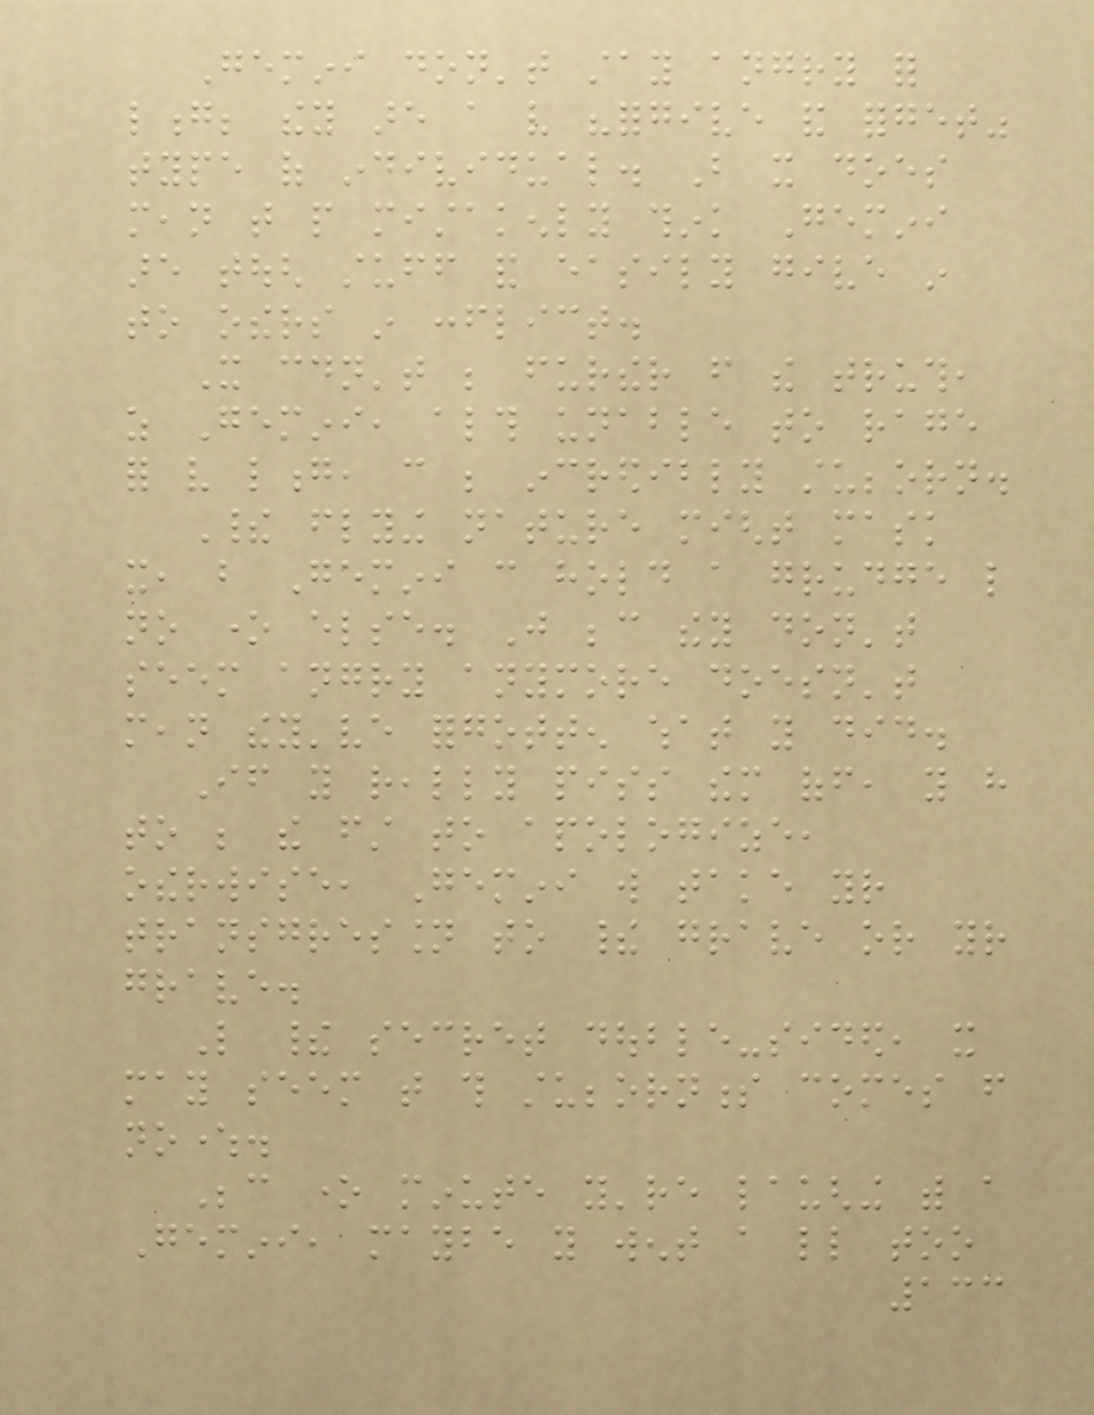Gemini don't stay angry for
long; they are a very "forgive and forget"
type of individual. But it does
mean that people mistakenly think Gemini
are tough stuff and easily give in
to others in conflict.
It couldn't be further from the truth,
as Gemini, although unable to rage
for very long, can be incredibly stubborn.
Their flying nature might mask
it, but Gemini can hold a grudge like
no one else. Just because they don't
seem angry anymore doesn't
mean they've forgotten what you did.
If you really piss them off, you have
to be the first to apologize,
otherwise, Gemini will take your
transgression to their grave or your
grave.
Like their secret double-sided, it
may seem that this stubbornness comes from
nowhere.
Because one minute you're laughing with a
Gemini, maybe you went a little too
133
